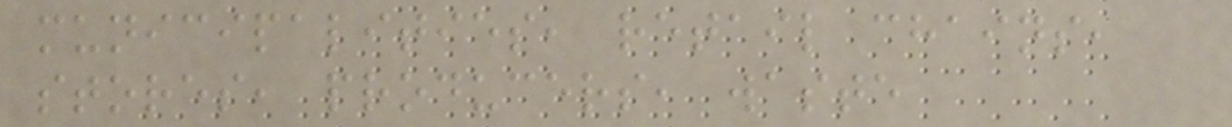municipalities, retail chains,
stores, producers, waste
